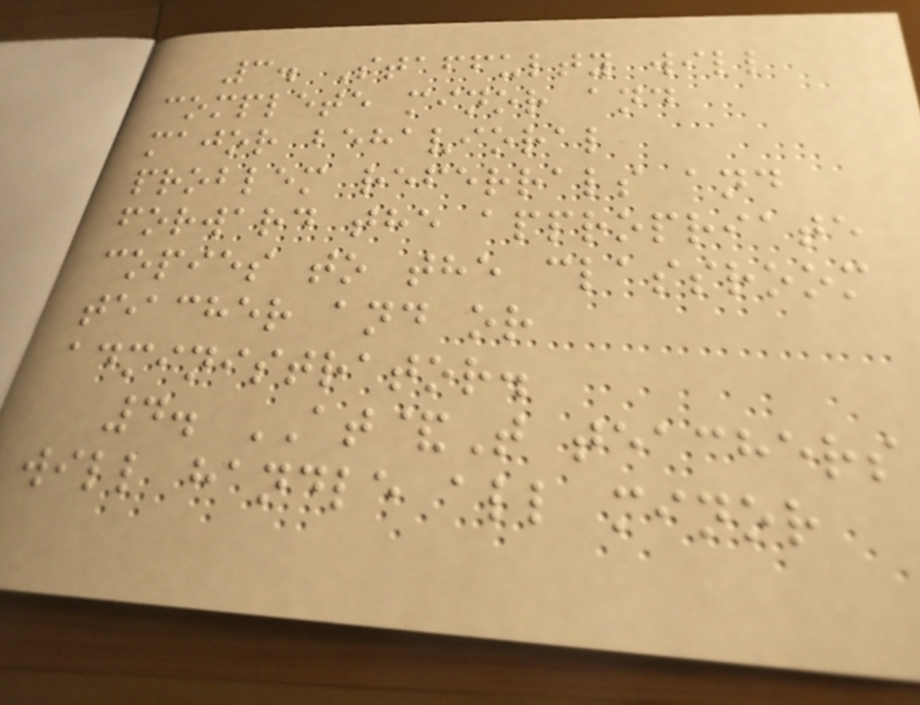3. Staffulty will
complete minor and
major behavioral
problem referrals and
forward the appropriate
copies to the classroom
teacher and or
administrator.
4. AT&T teachers
will handle all minor
